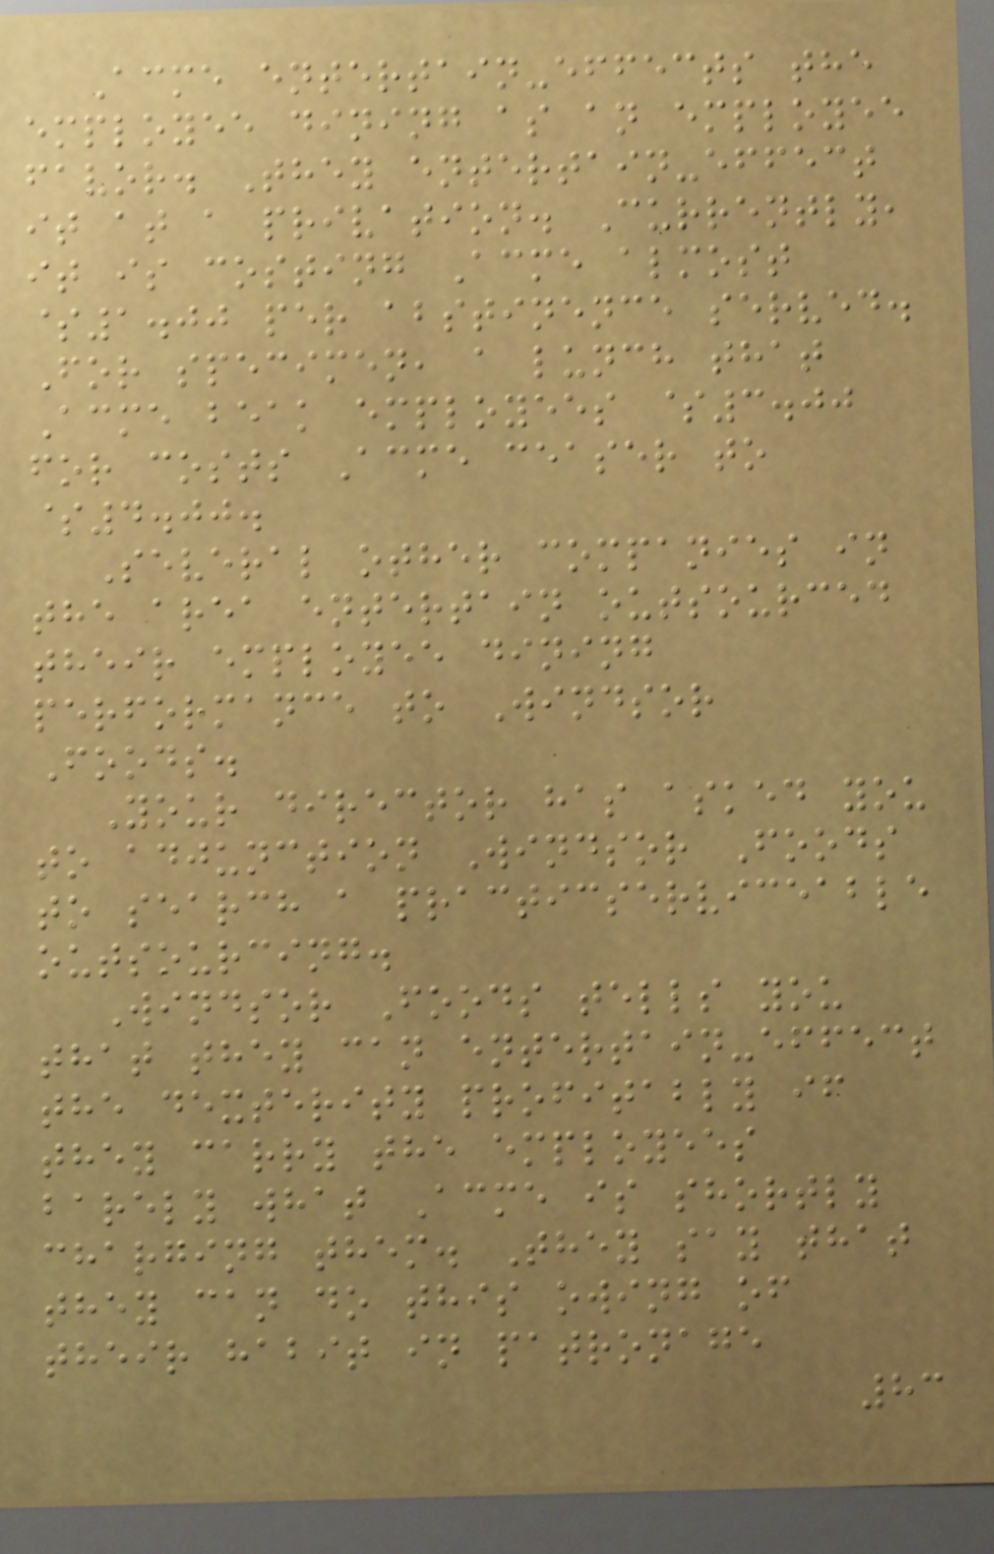Acme entertain-effects the
employee dining as an employee
favor. They entertain-effect
it at a privation. Currently,
it is costing Acme almost
$1.00 per abstinence served.
For specimen, a lunch that
Acme beak employees $3.00
for costs Acme ceaser to
$4.00.
Several other companies in
the area entertain outsourced
their employee dining
performance to Windsor
Foods.
Your director has asked you
to adjunction Windsor Foods
to search a practicserviceable
outsourcing.
Windsor Foods tells you
that they can entertain-effect
the dexterity profitably if
they carry the employees
barely what Acme is shortly
charging them. They say that
they can do this owing of
their habit in patronage
83
